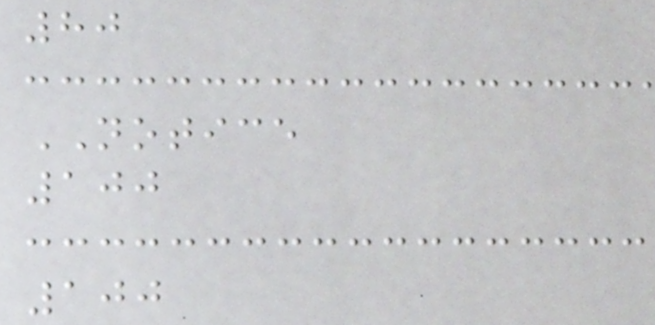80
NOTICE
100
100
